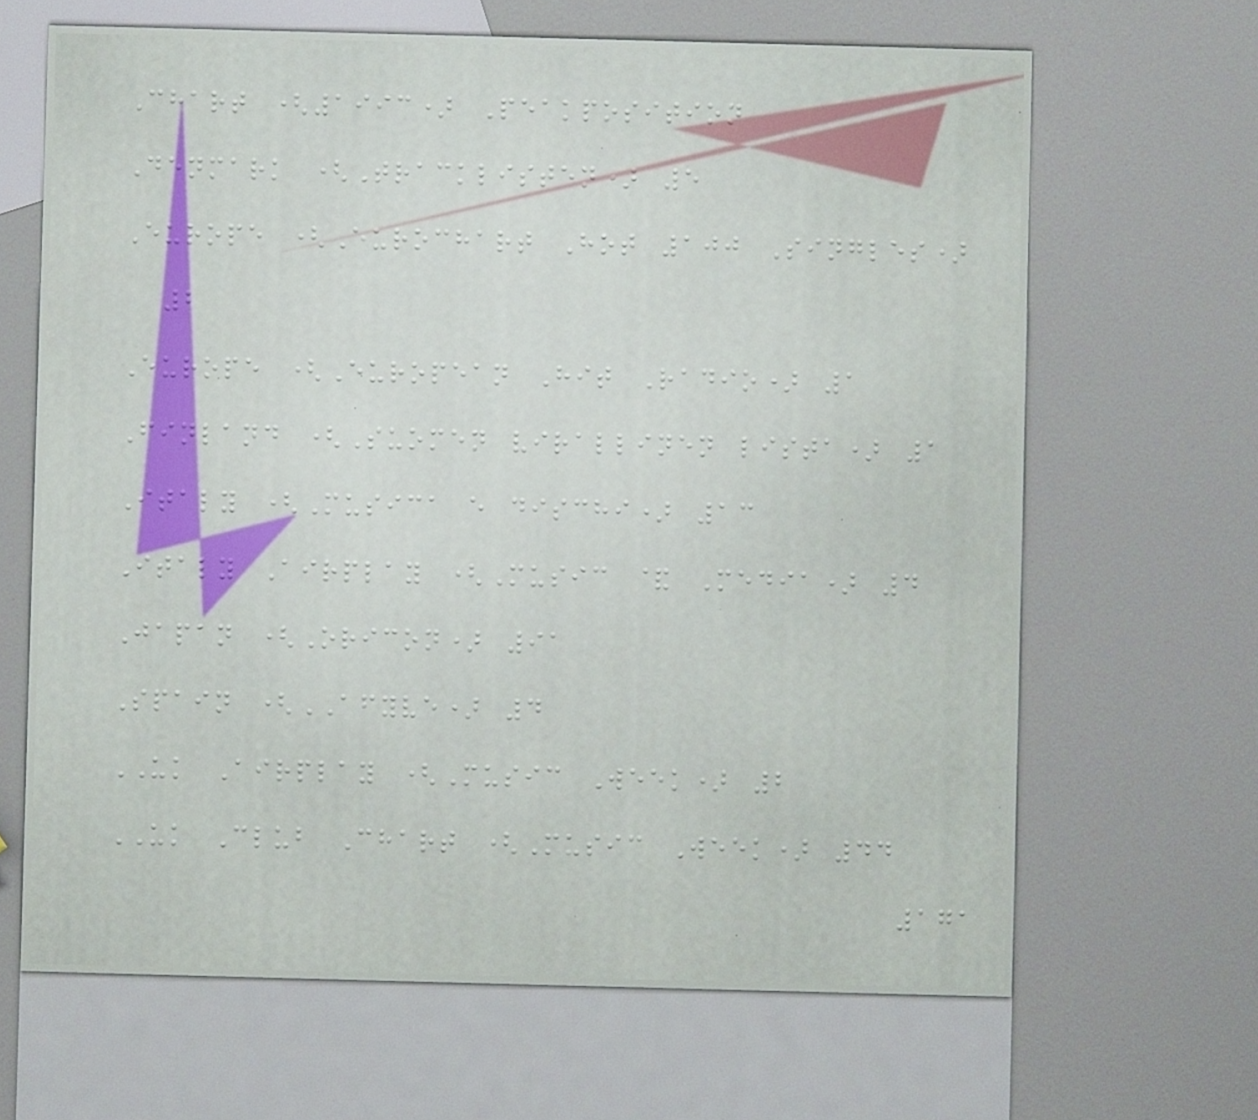Chart (1993) Peakposition
Denmark (Tracklisten) 5
Europe (Eurochart Hot 100 Singles)
2
Europe (European Hit Radio) 1
Finland (Suomen virallinen lista) 1
Italy (Musica e dischi) 13
Italy Airplay (Music & Media) 4
Japan (Oricon) 91
Spain (AFYVE) 4
UK Airplay (Music Week) 2
UK Club Chart (Music Week) 44
171
